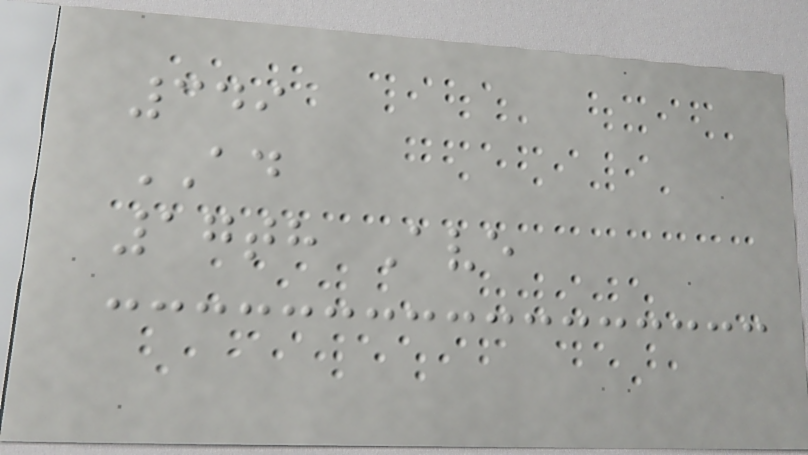349
AD
17th Ave
